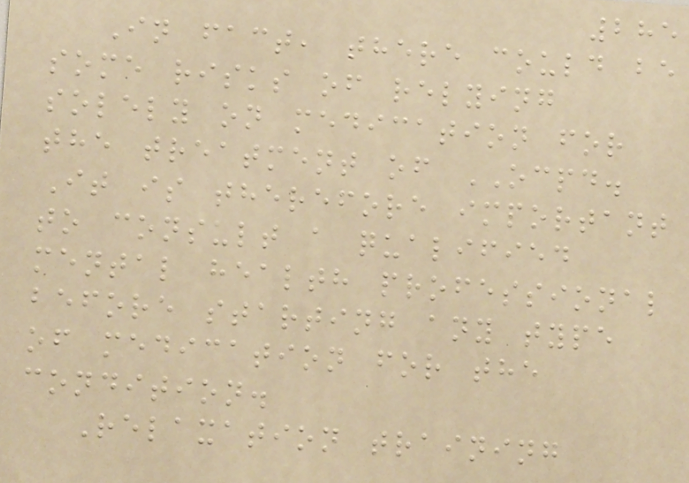285
In fact, there could be
some risks of relying
solely on medication for
the treatment of OCPD.
It is therefore important
to consult a qualified
mental health professional
before starting any type
of medication for the
condition.
Relaxation training
